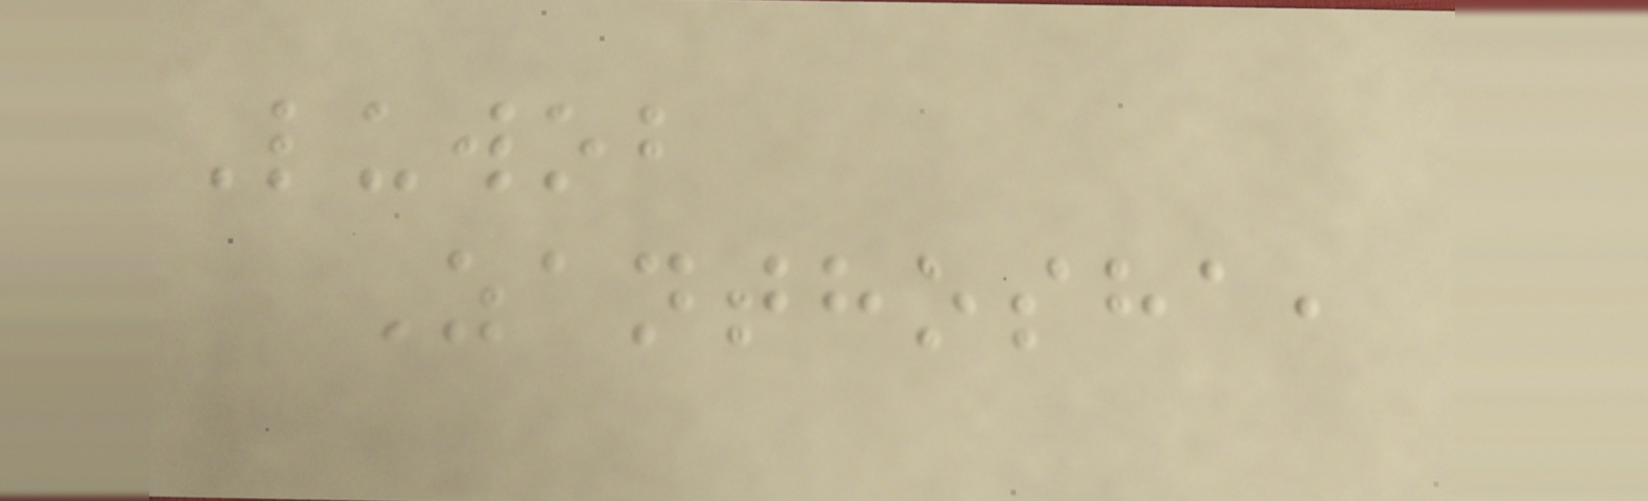Luwob
Zanthosha,
